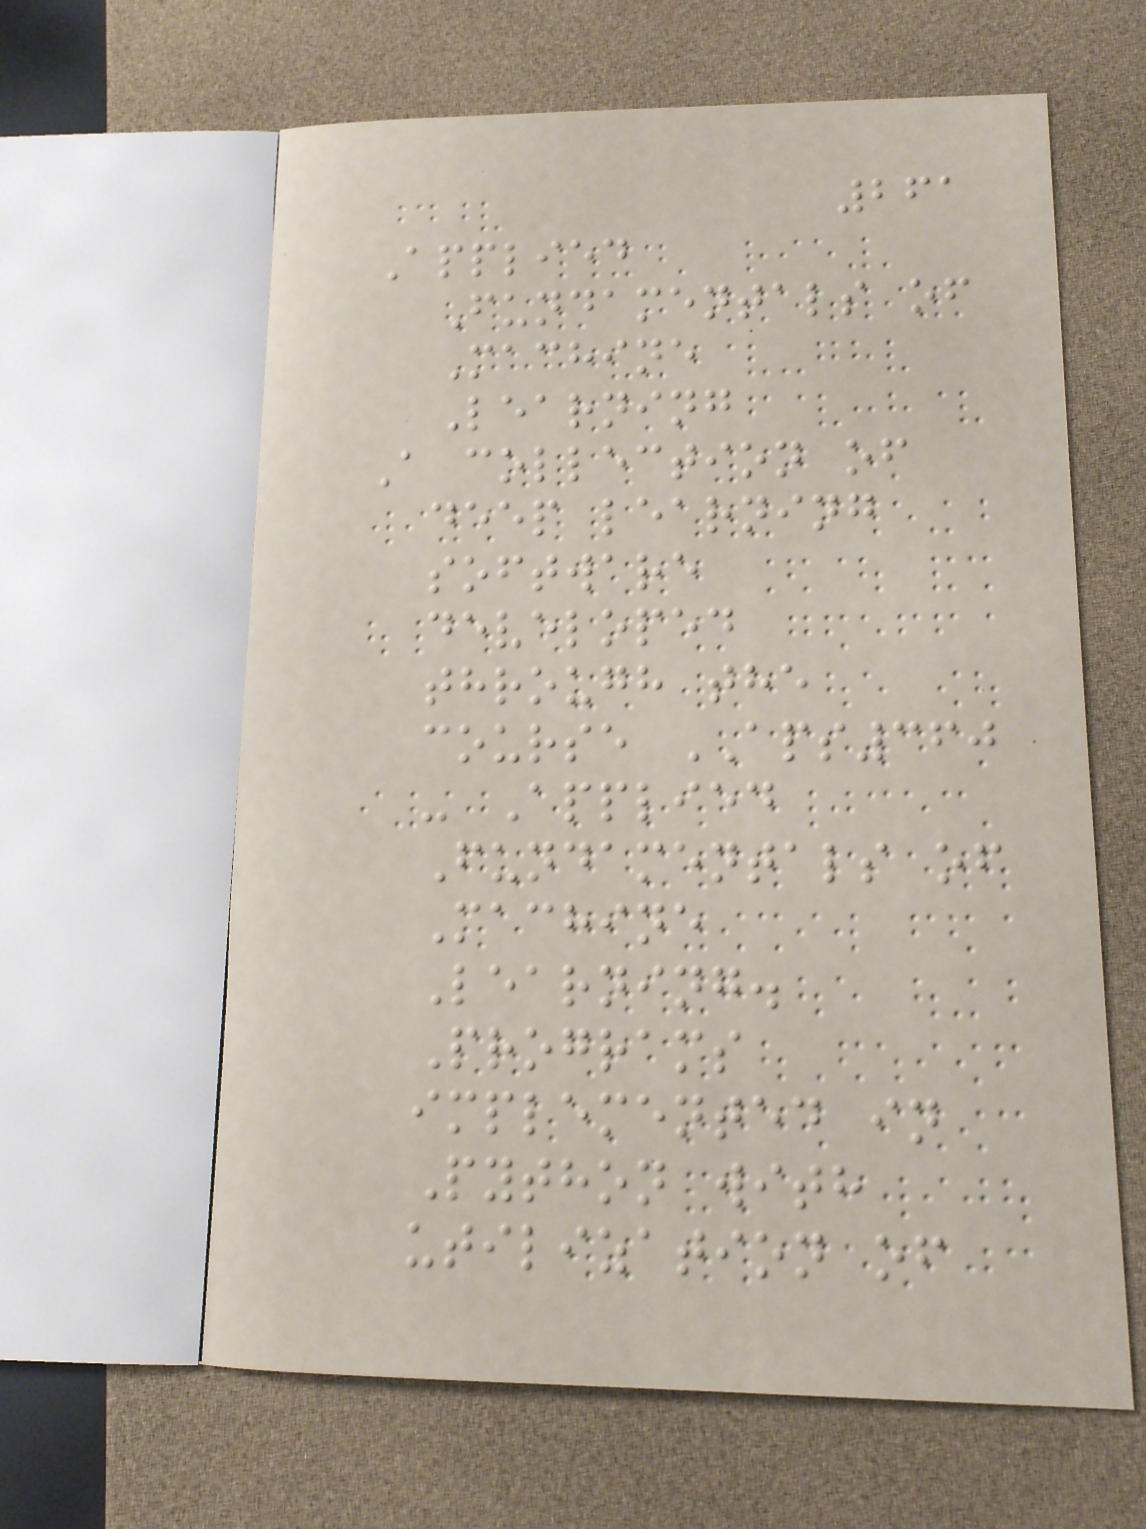261
Applied
Fundamentals of
Machine
Learning
A collection of
deep learning
software
developed
through the
course APS360
- Applied
Fundamentals of
Machine
Learning.
Programs
implemented in
Python with
utilization of
